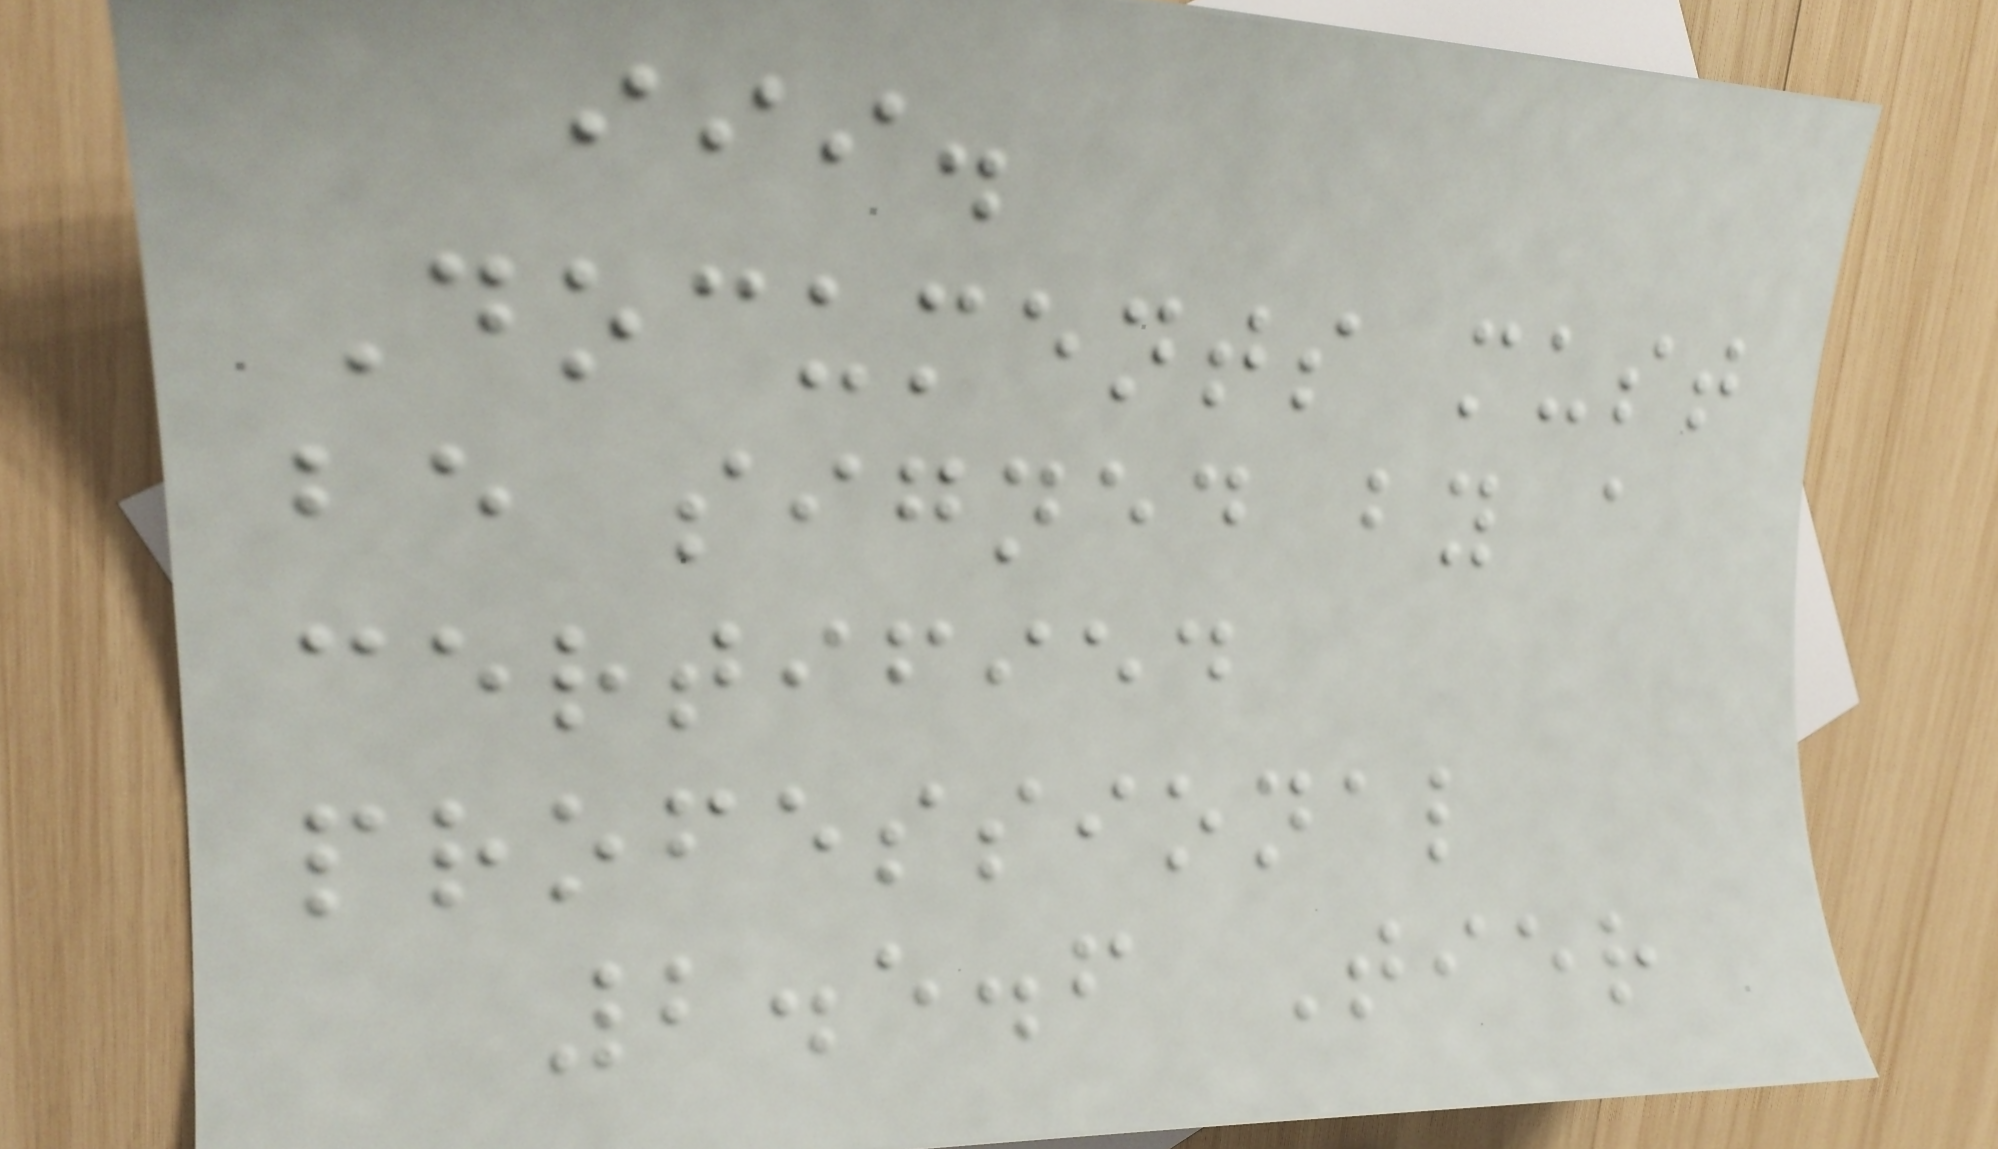iii.
Documents must
be signed by a
certified
professional
2.5.6 Tier
